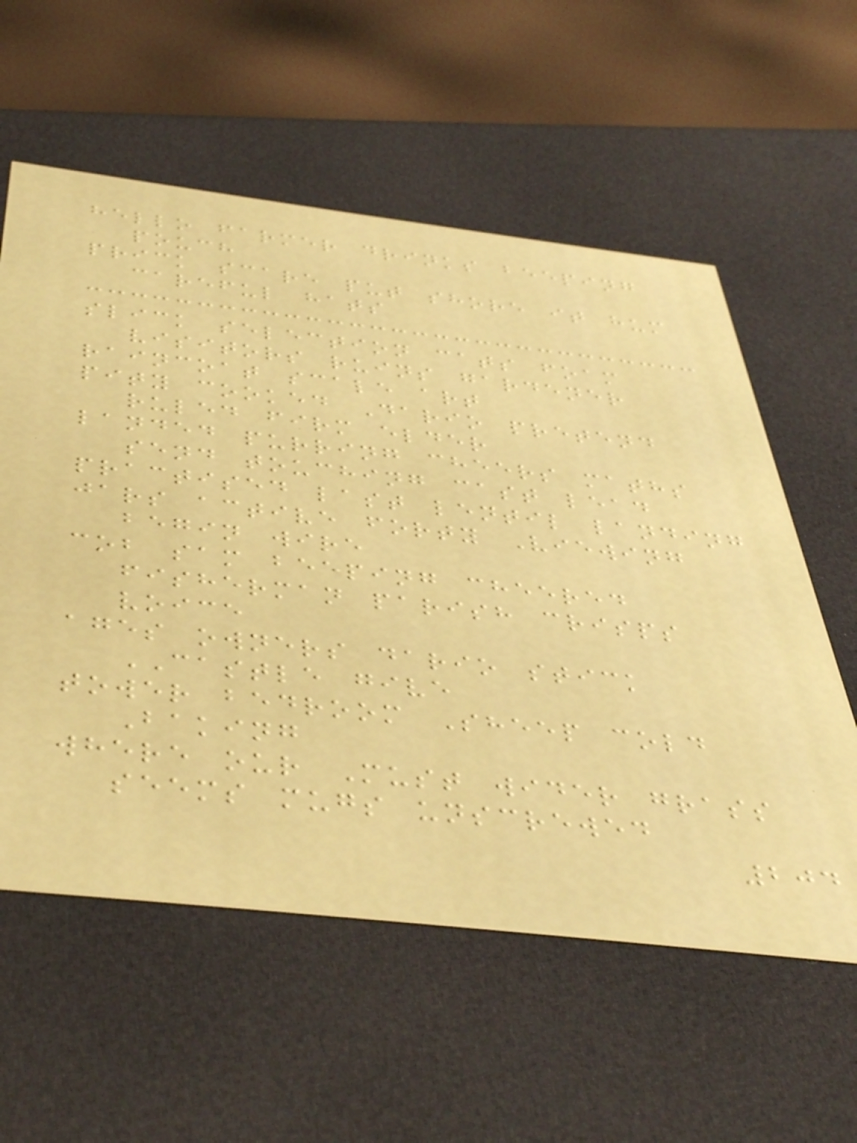hello farmer drinks beeping
pouch
prick scare put shore it hum
careful hats
slick selection cats foam
visitors ruins gardener
raincoat scale art
pity cooked Dario pretend
ruled firm elder
landed purring cheers maths
send touching cast lead
practised last lentil landing
jars active forty Viewing
begin wire
cob sam beeping cheered
fisherman parish crisps
voice
ages owners dario stick
CASTLE give
tower bedroom Sheep cold
Baking
where our Must wider grass
seems mugs unscrewed
204
